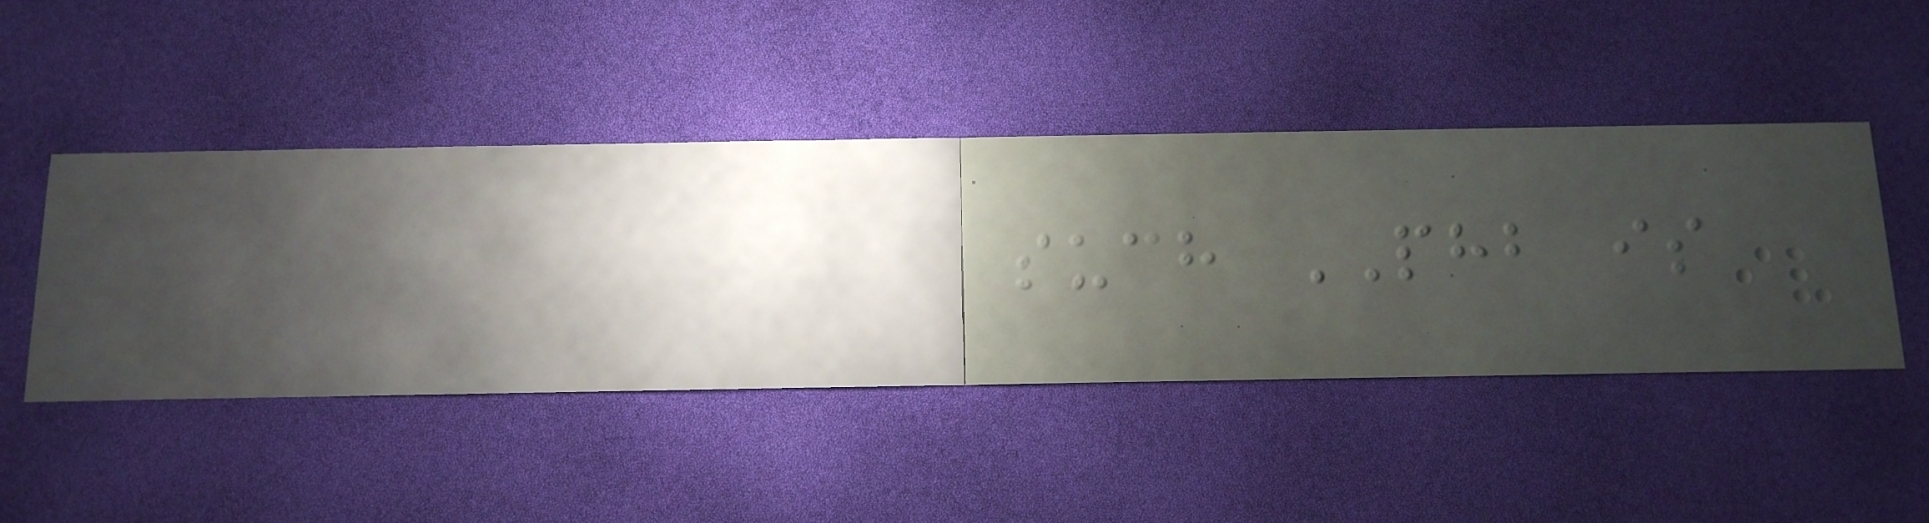such PHB is
